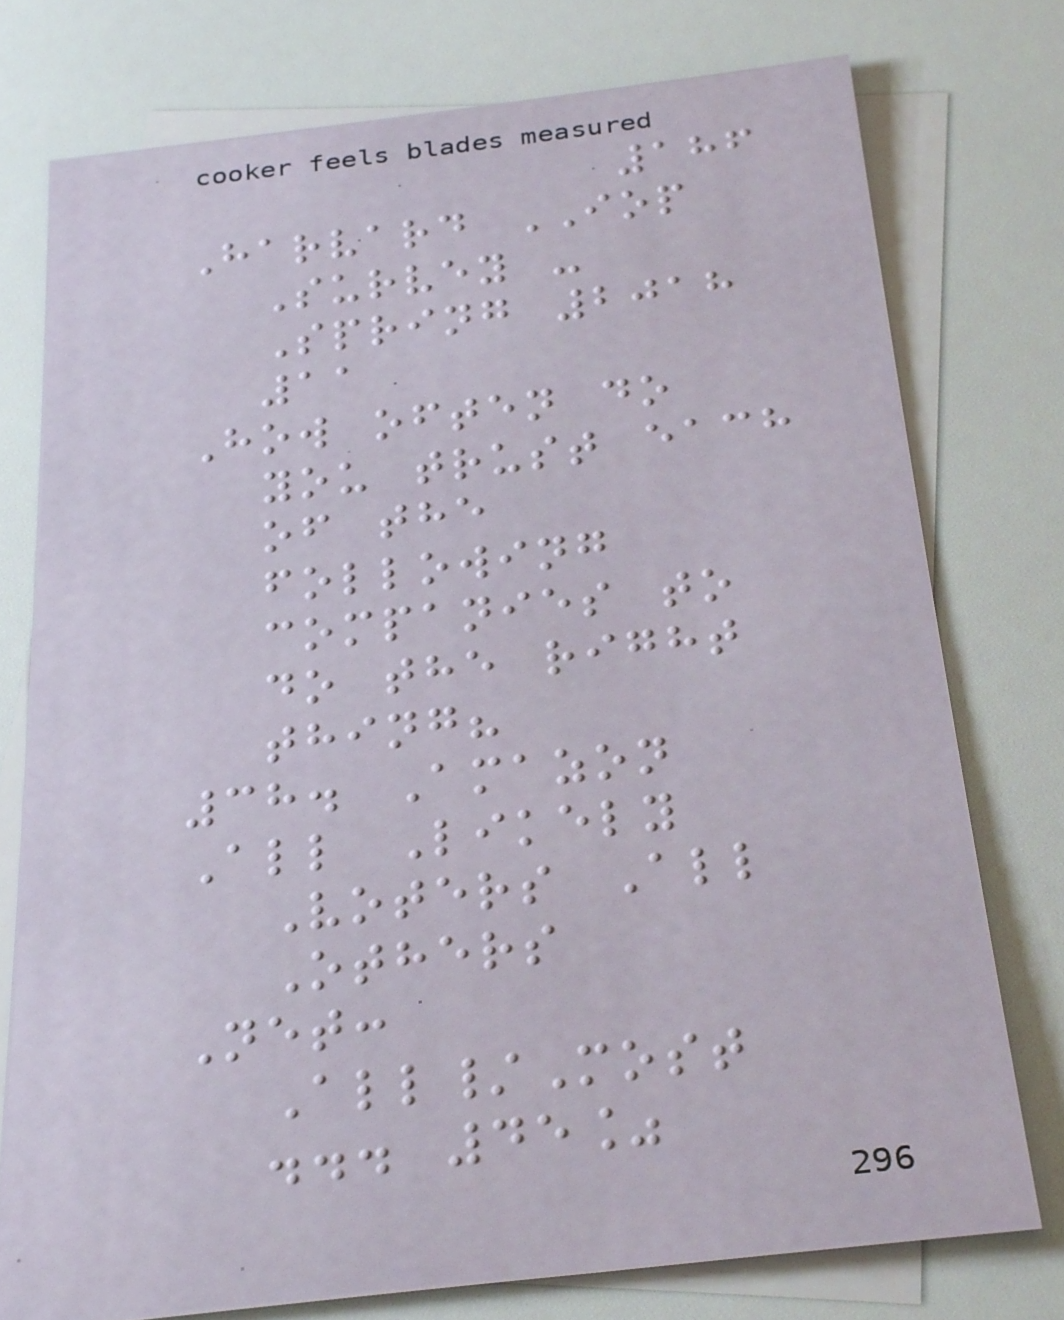186
Harvard IOP
Survey -
Spring 2018
11
How often do
you trust each
of the
following
companies to
do the right
thing?
38. Amazon
All Likely
Voters All
Others
Net:
All/Most
... 45%
